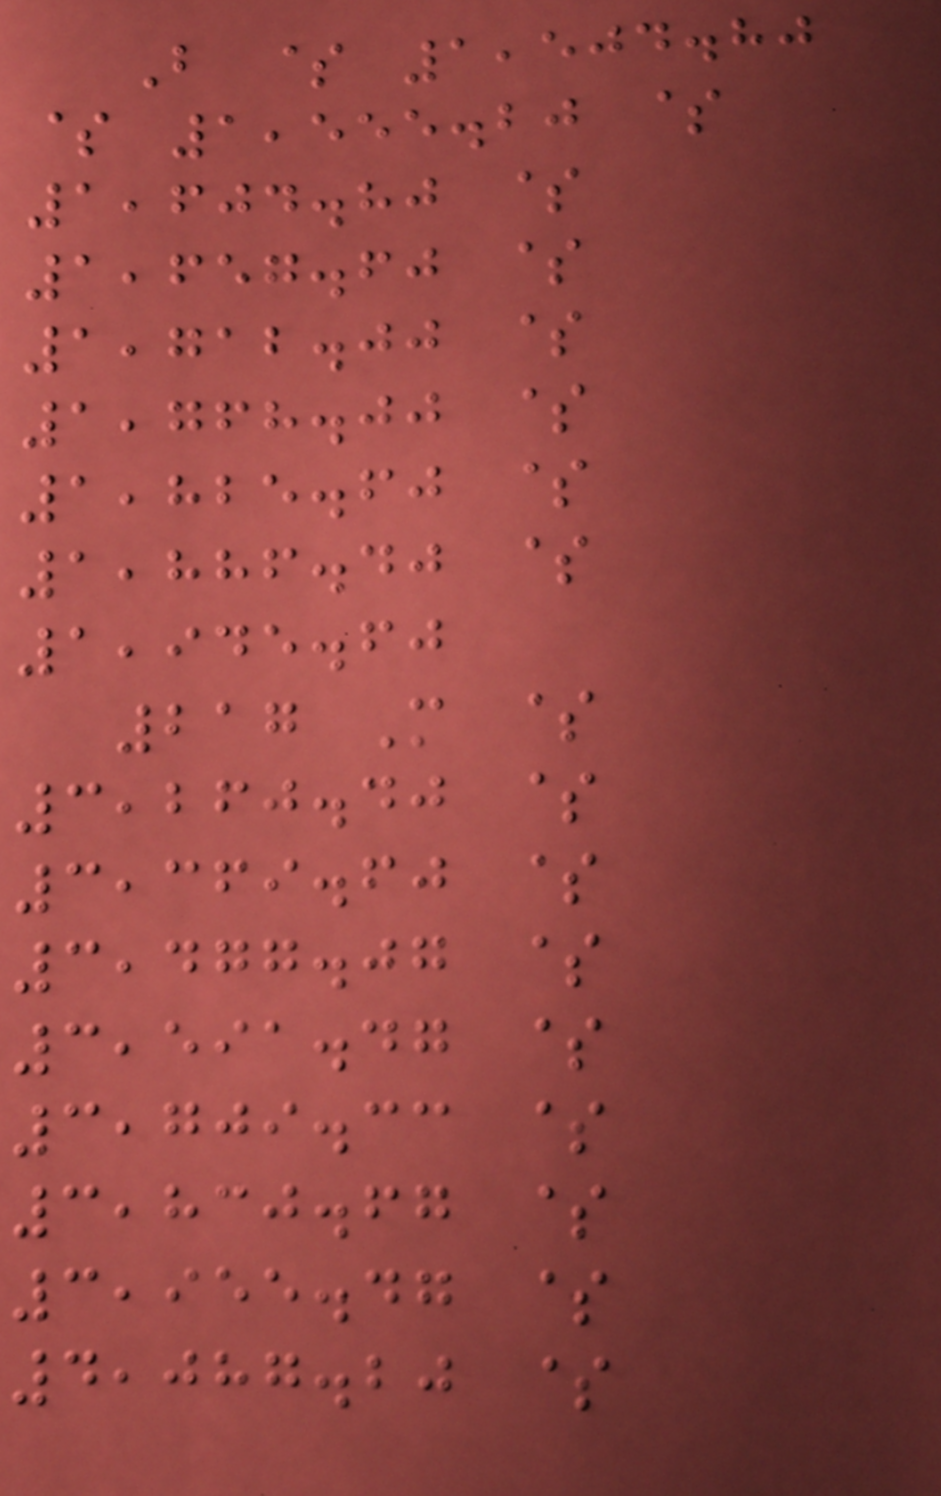B $ 1,504.80
$ 1,555.20 $
1,604.80 $
1,657.60 $
1,712.00 $
1,768.00 $
1,825.60 $
1,886.40 $
1,945.60
217 M $
3,260.40 $
3,369.60 $
3,477.07 $
3,591.47 $
3,709.33 $
3,830.67 $
3,955.47 $
4,087.20 $
